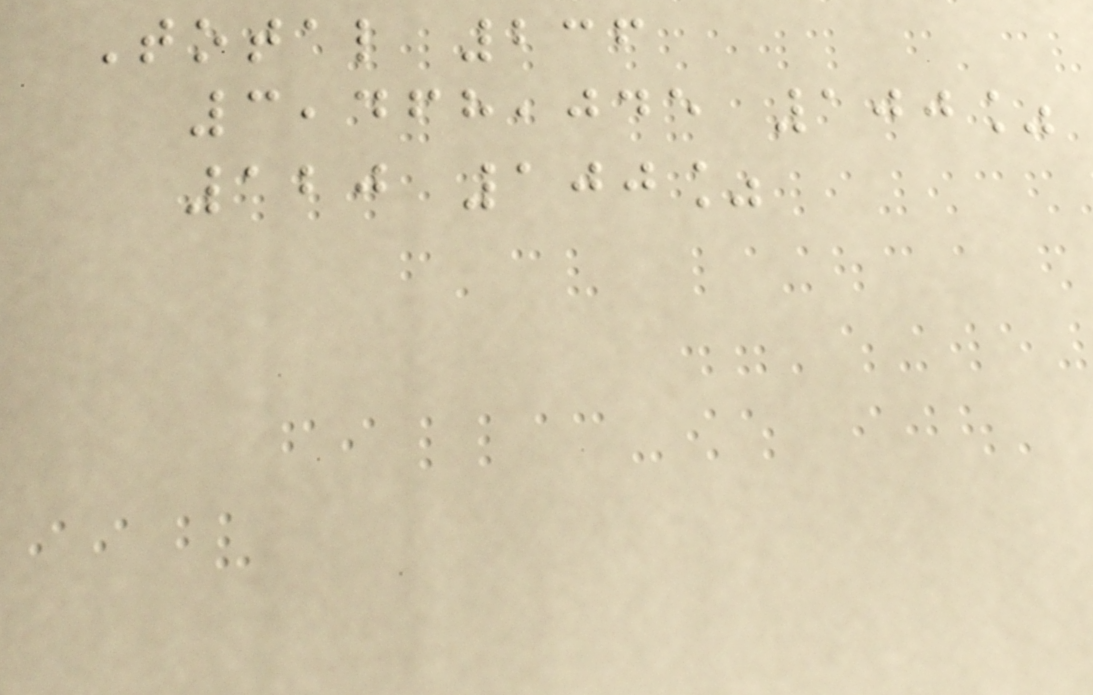Total 236
3,468,045 100%
120 100%
